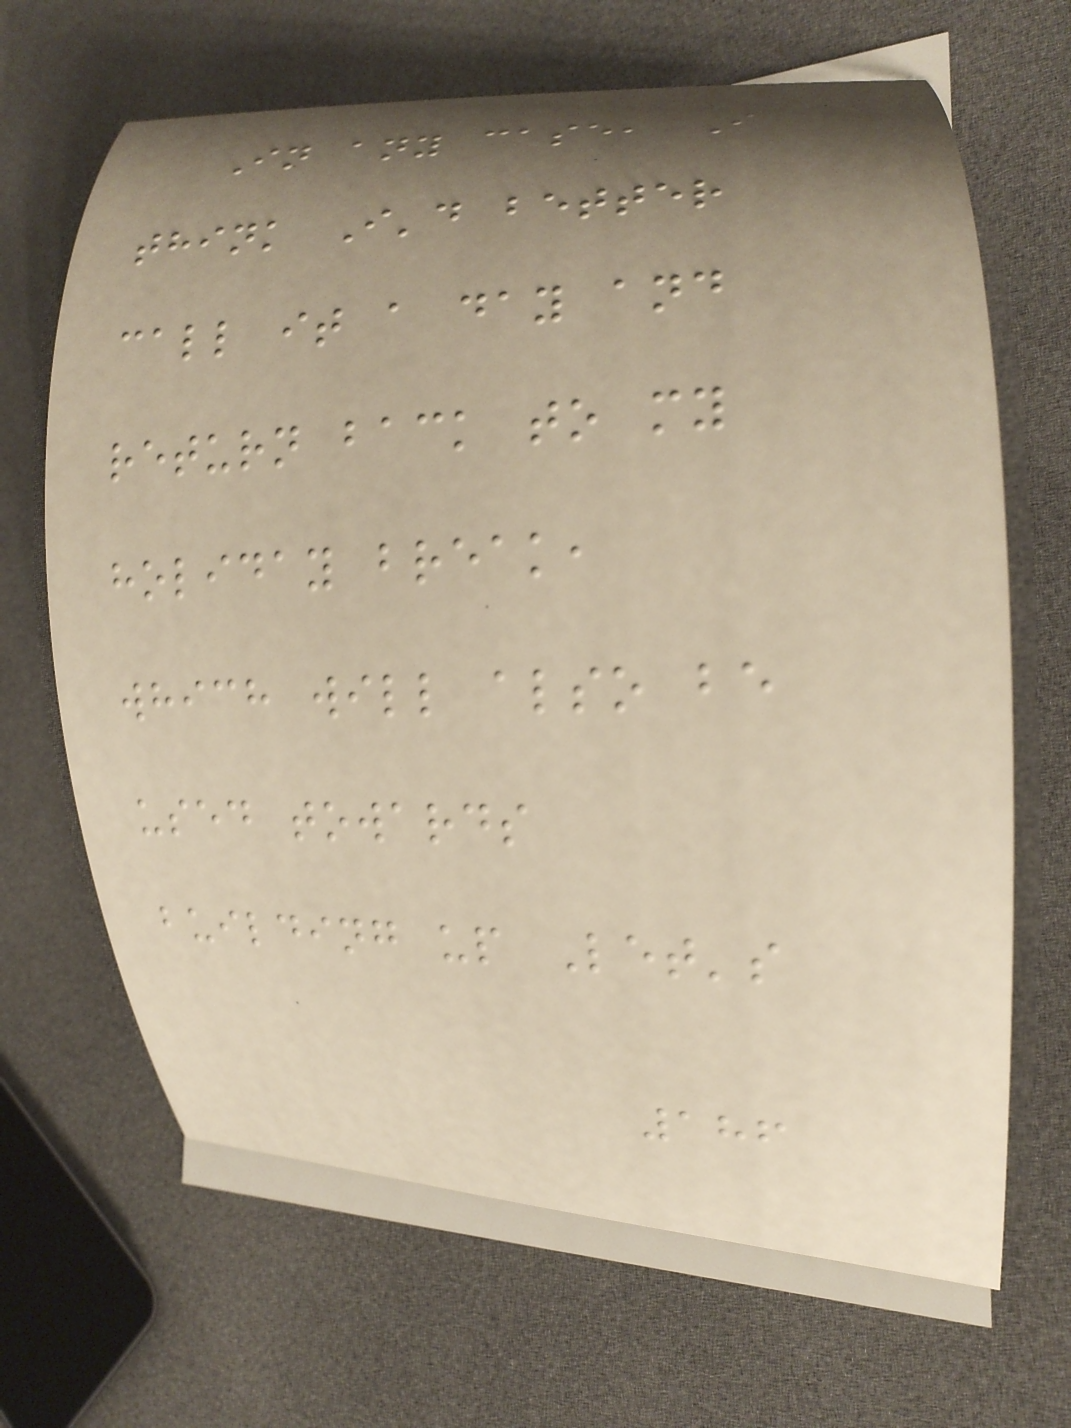In any case, I
think I'd better
call it a day and
return back to my
holiday break,
which will also be
used towards
building up Let's
186
